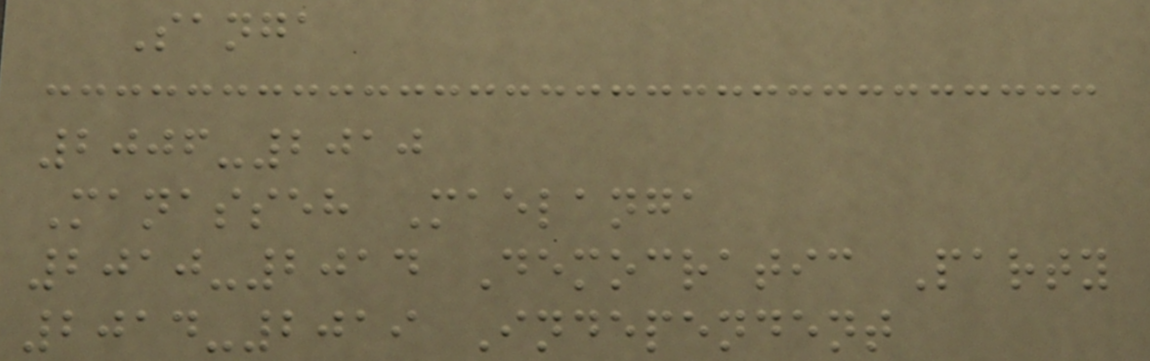Sanga
2006-2010
Manasseh Maelanga
2010-2014 Democratic Party
2014-2019 Independent
